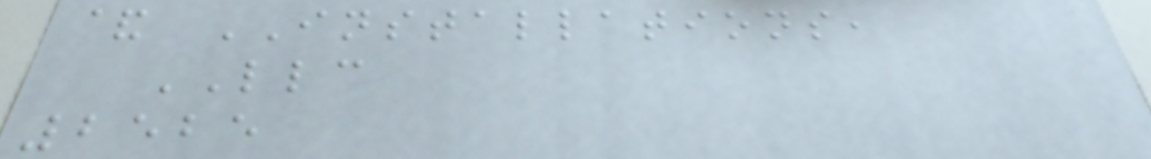& INSTALLATIONS,
LLC
2525
